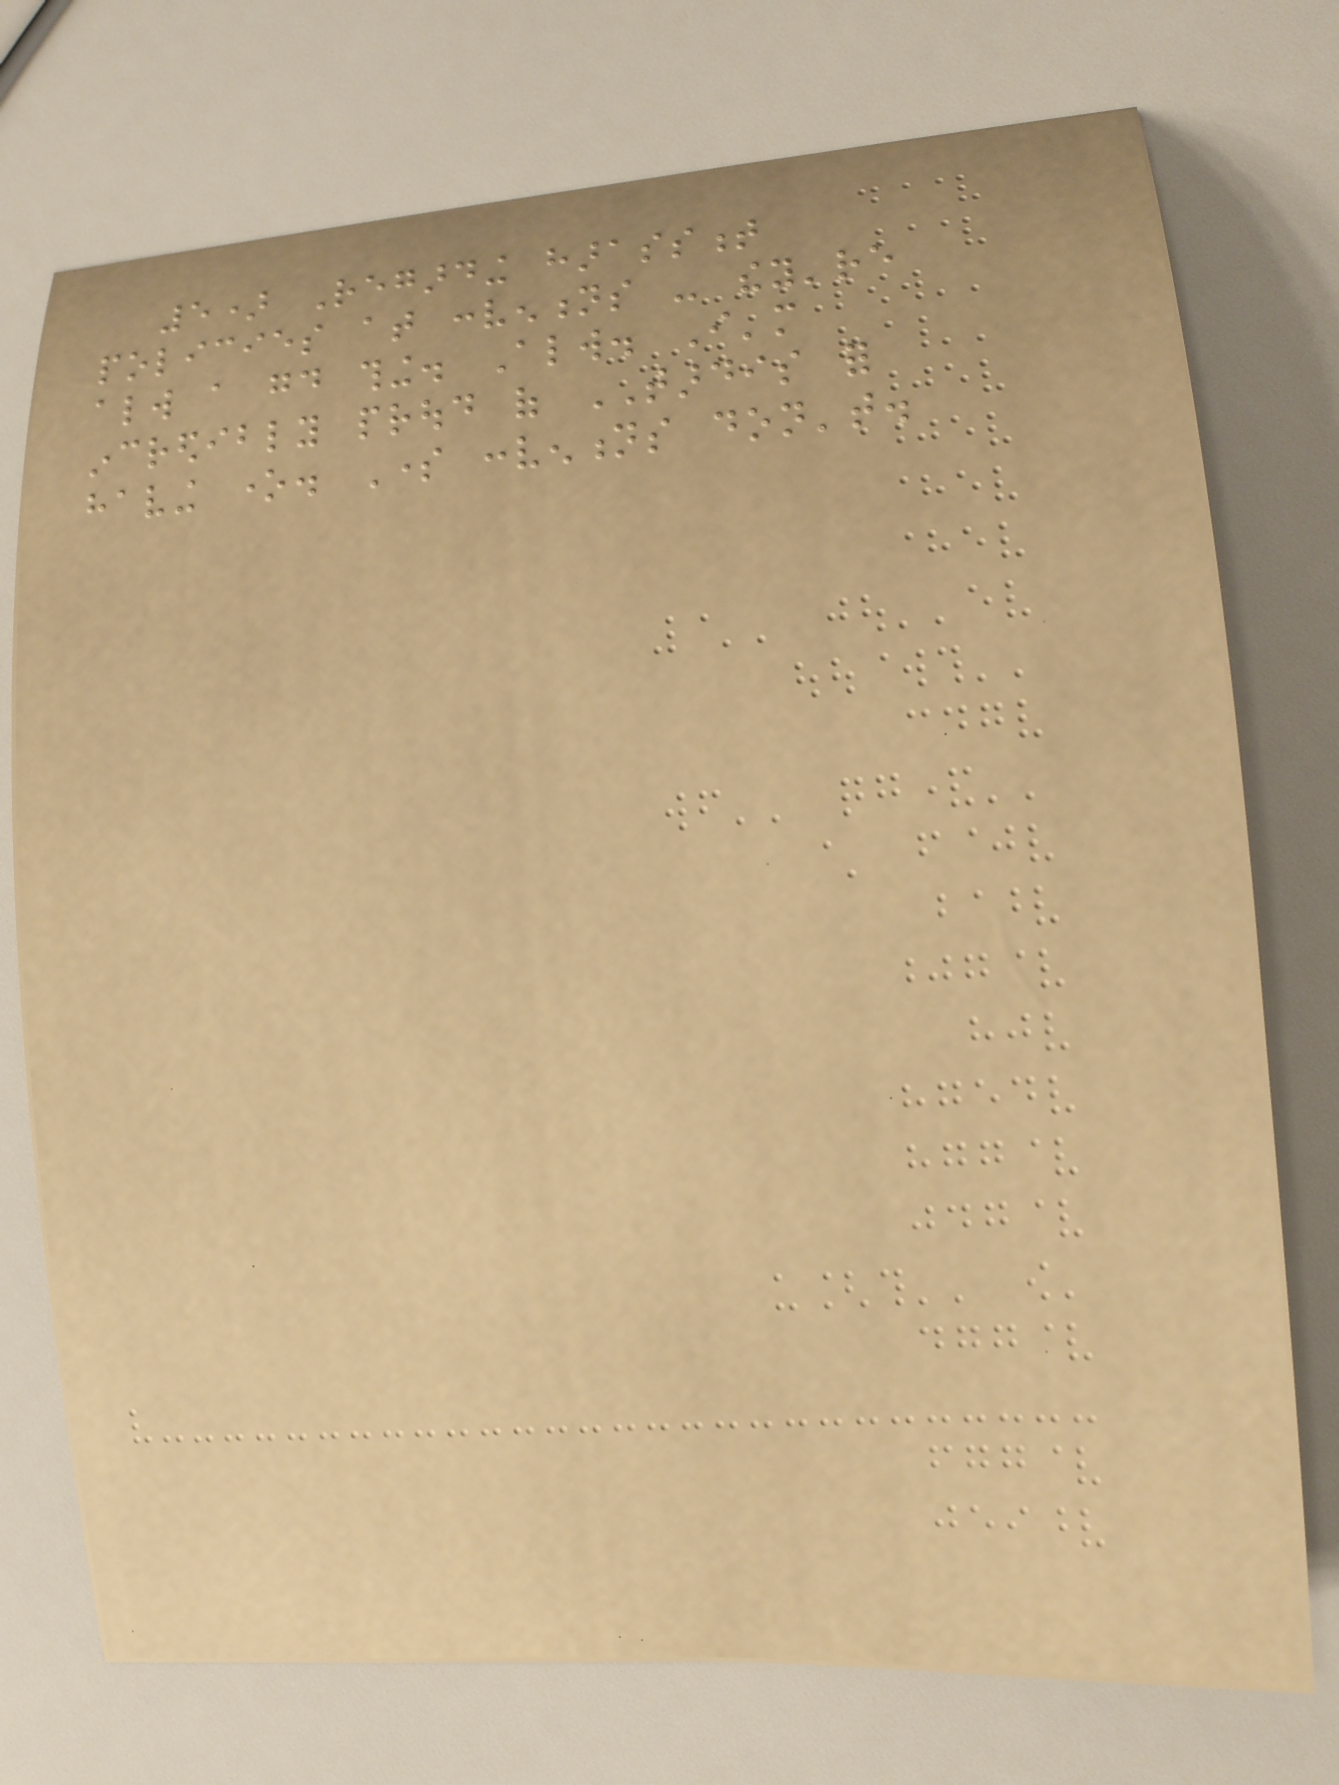5) Regarding harassment
policies at conventions - they're
always a good thing. Always. I'm
incredibly proud of TARDIS for
having one. Some conventions don't.
